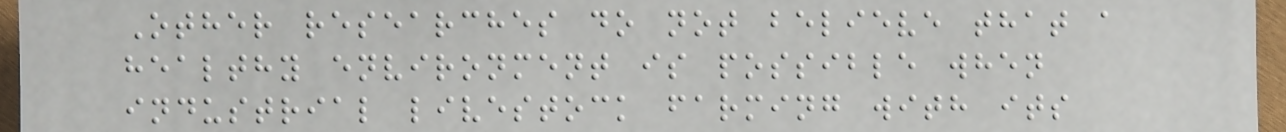Other researches do not believe that a
healthy environment is possible when
industrial livestock farming with its
